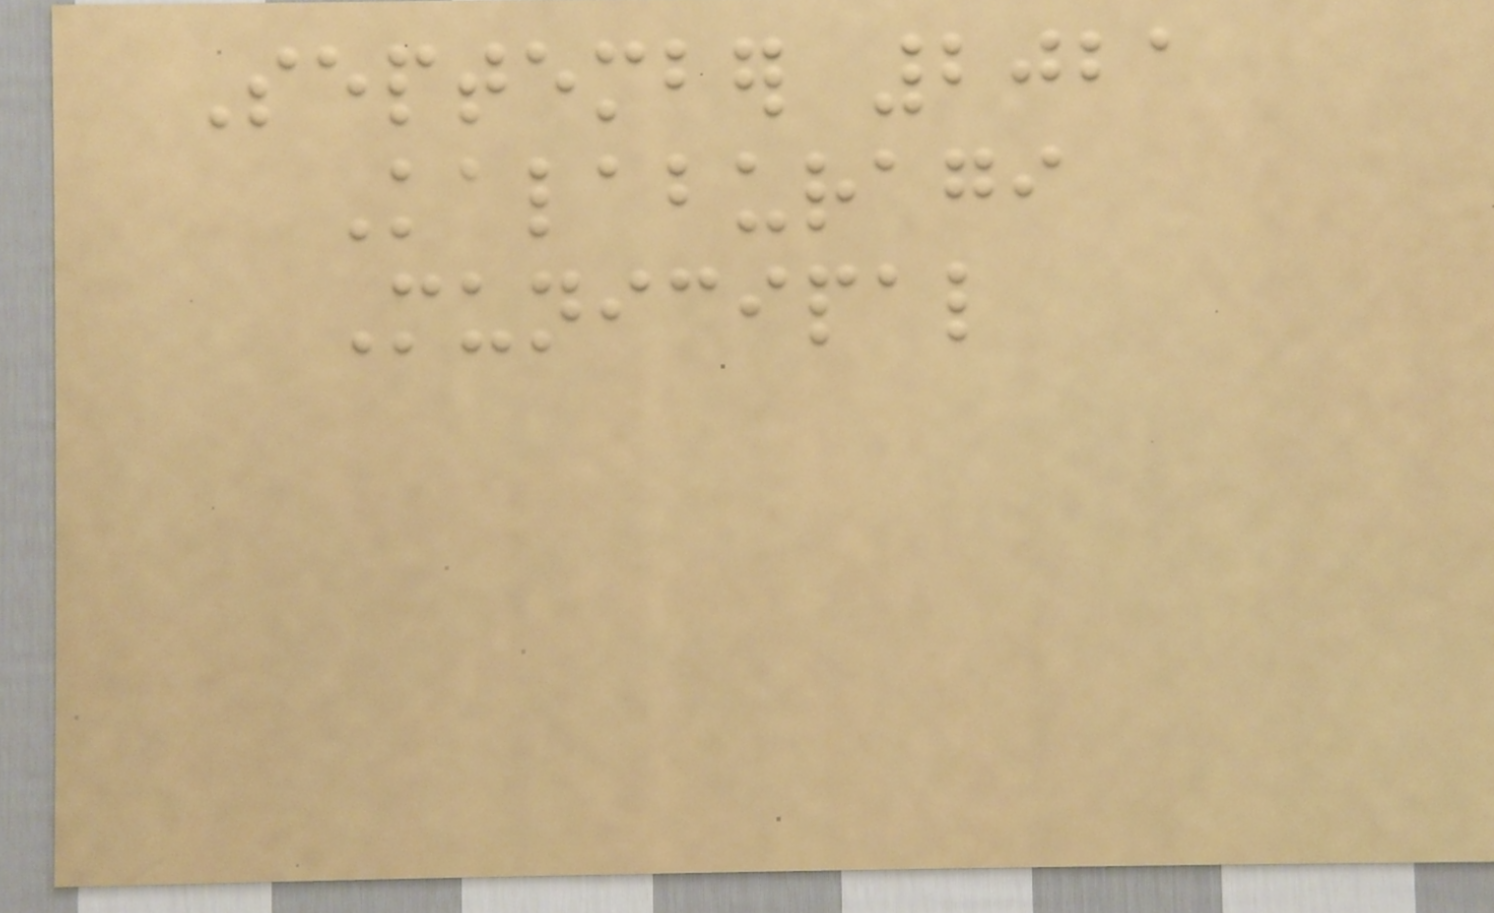September 2021
Kalaburagi
Municipal
